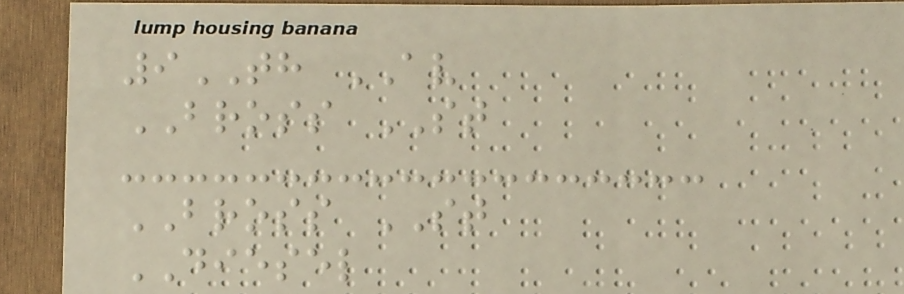9TH AV
BROSS ST
BROSS ST
DIESEL
